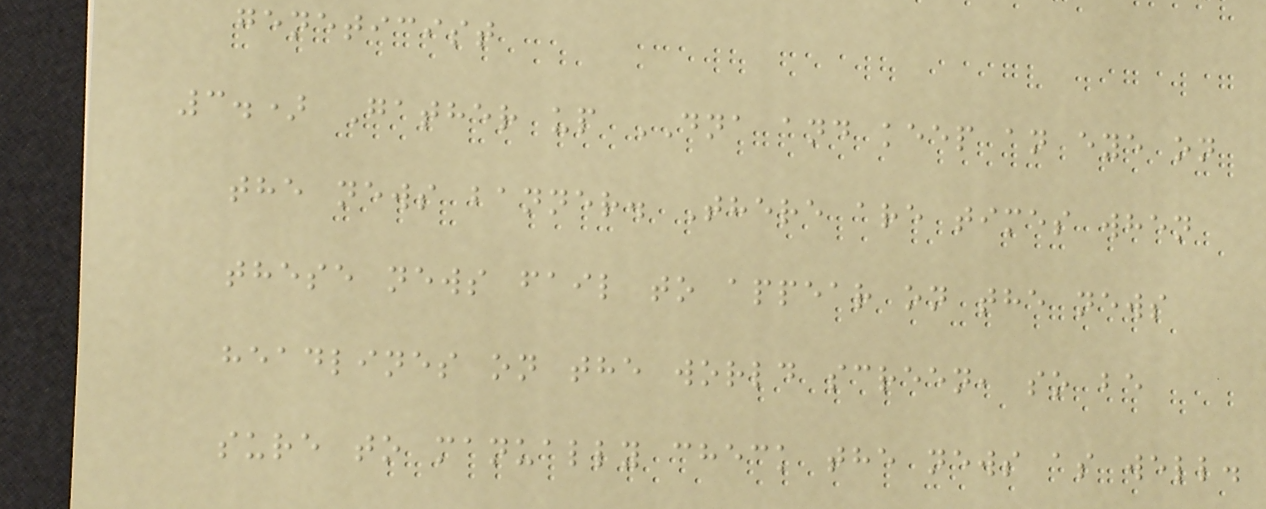geneticist
3.) Gather up DNA and keep an eye on
the news banner. There are times when
these news fail to appear on the news
headlines on the world screen, so be
sure to manually check the news as well.
